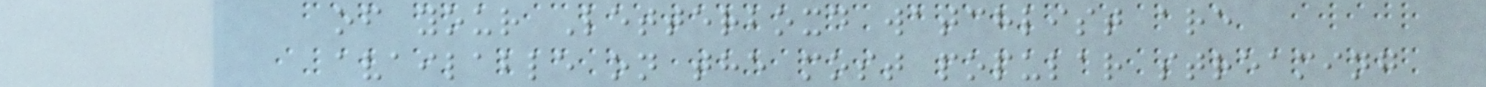of your Letterboxd watchlist are
available on the most popular streaming
